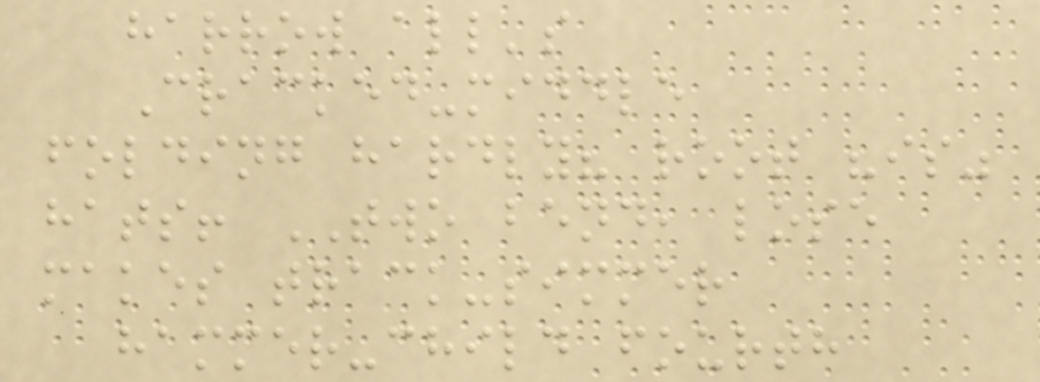harrow all's
Cracked-middle
folding hardly? root "is"
hats! TWO bend, lose
makes track-simmer
hammer-child fourth
